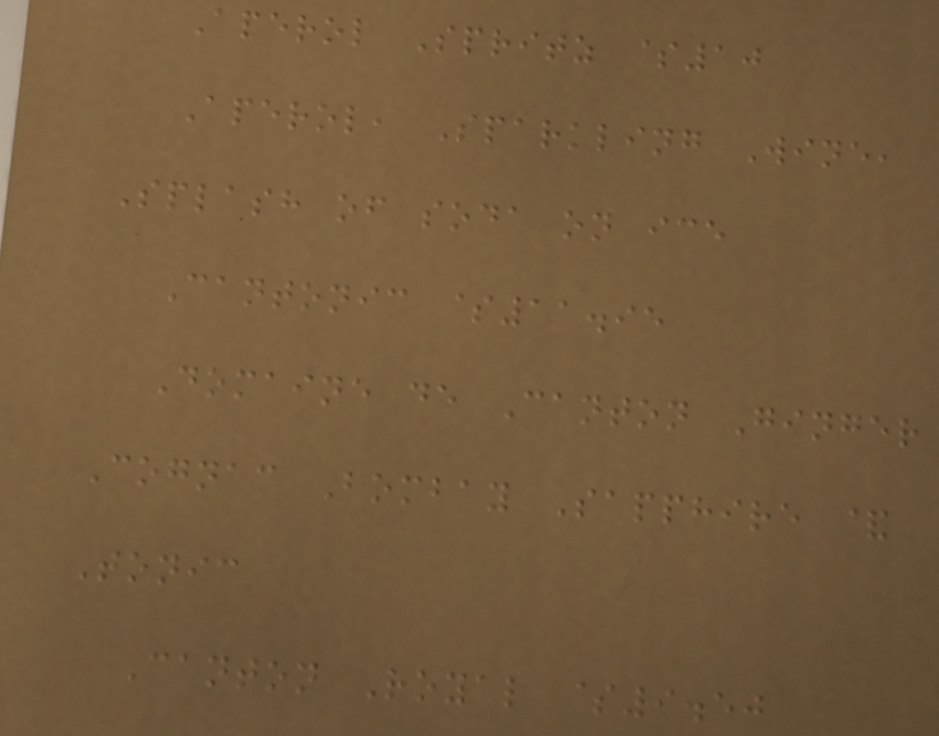Aperol Spritz $10
Aperol, Sparkling Wine,
Splash of soda on ice
Cantonic $11.95
Domaine de Canton Ginger
Cognac Bombay Sapphire &
Tonic
Canton Royal $9.50
